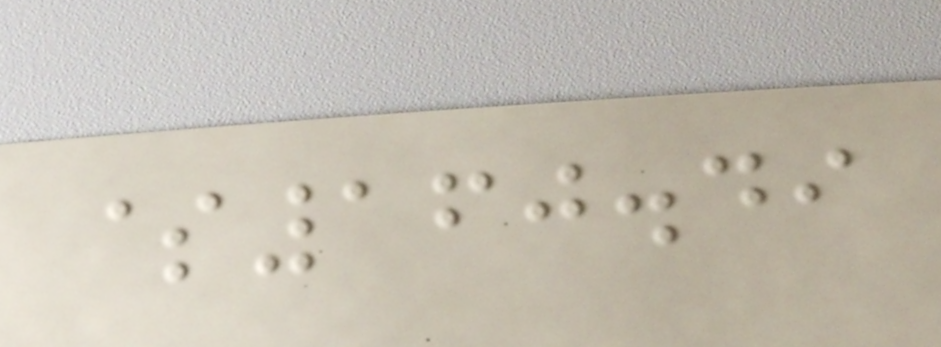$160.49
